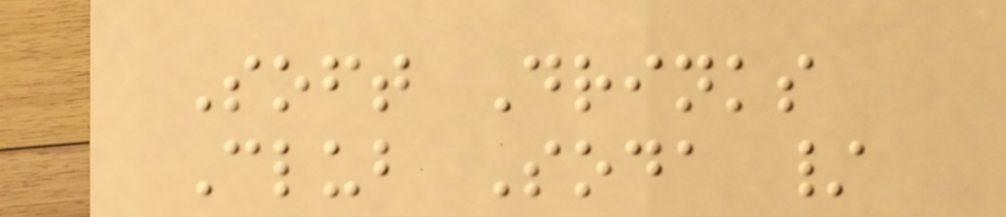Soft Drinks
Club Soda /
